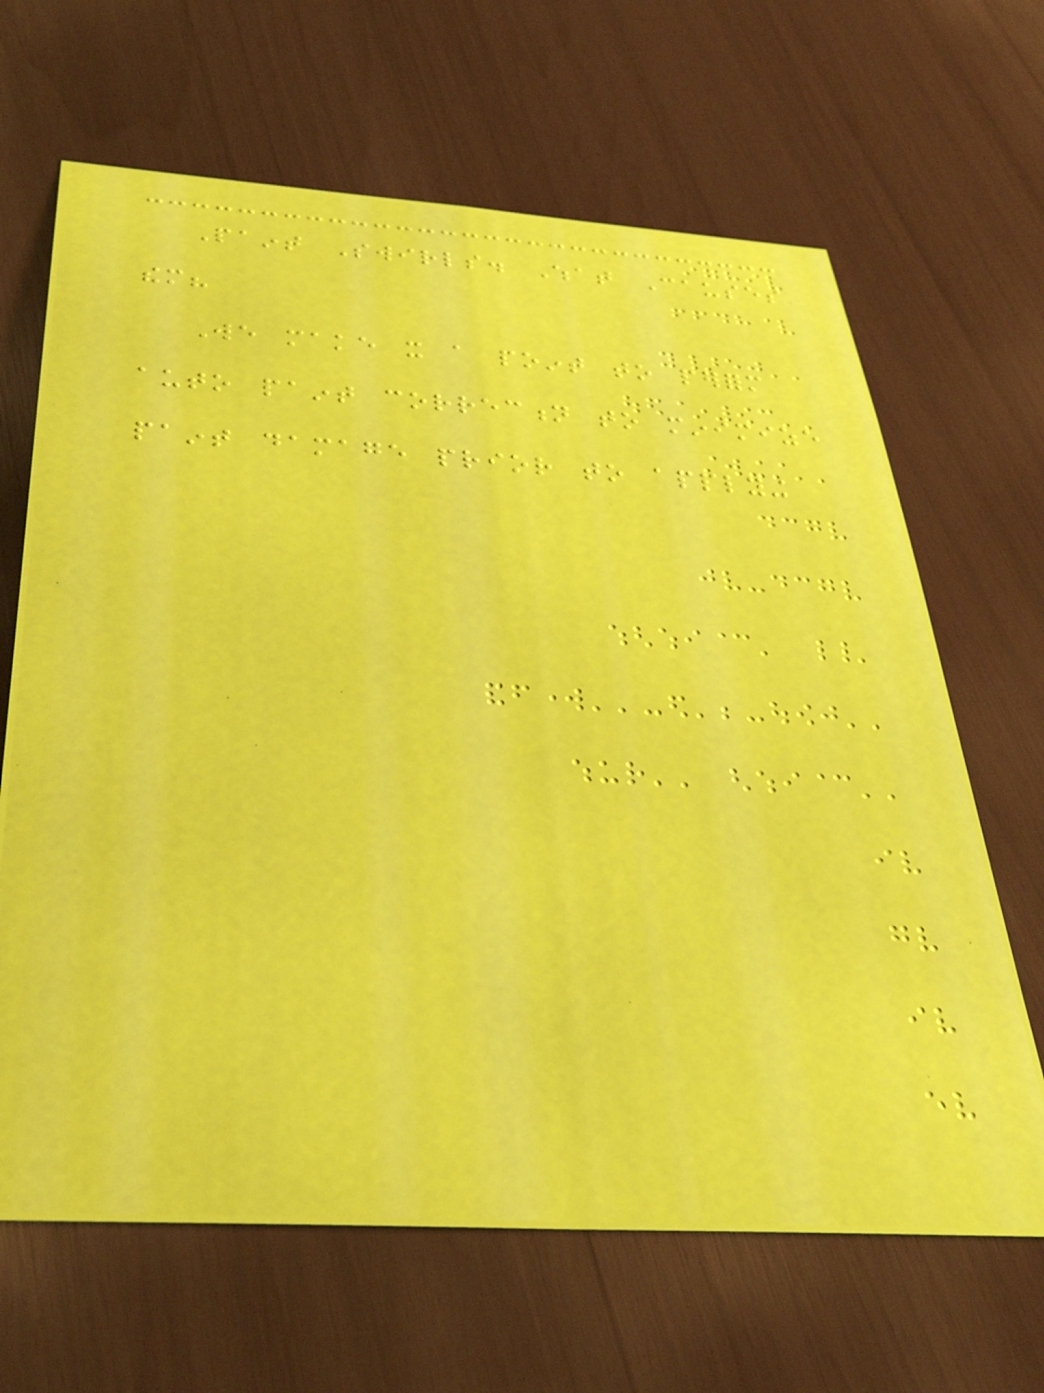Paint Swirls. What Causes
them?
We make it a point to perform
auto paint correction to minimize
paint damage prior to applying
